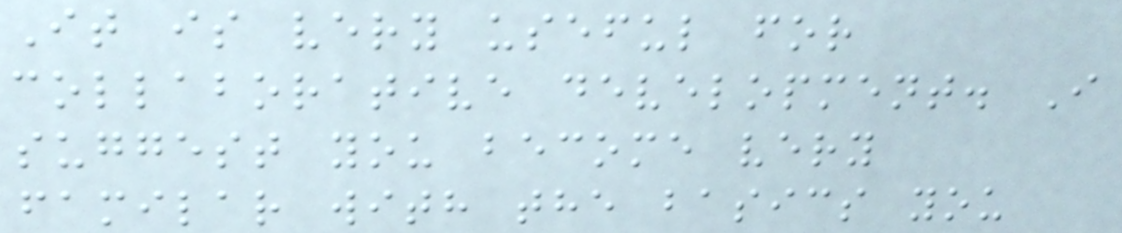It is very useful for
collaborative development. I
suggest you become very
familar with the basics you
